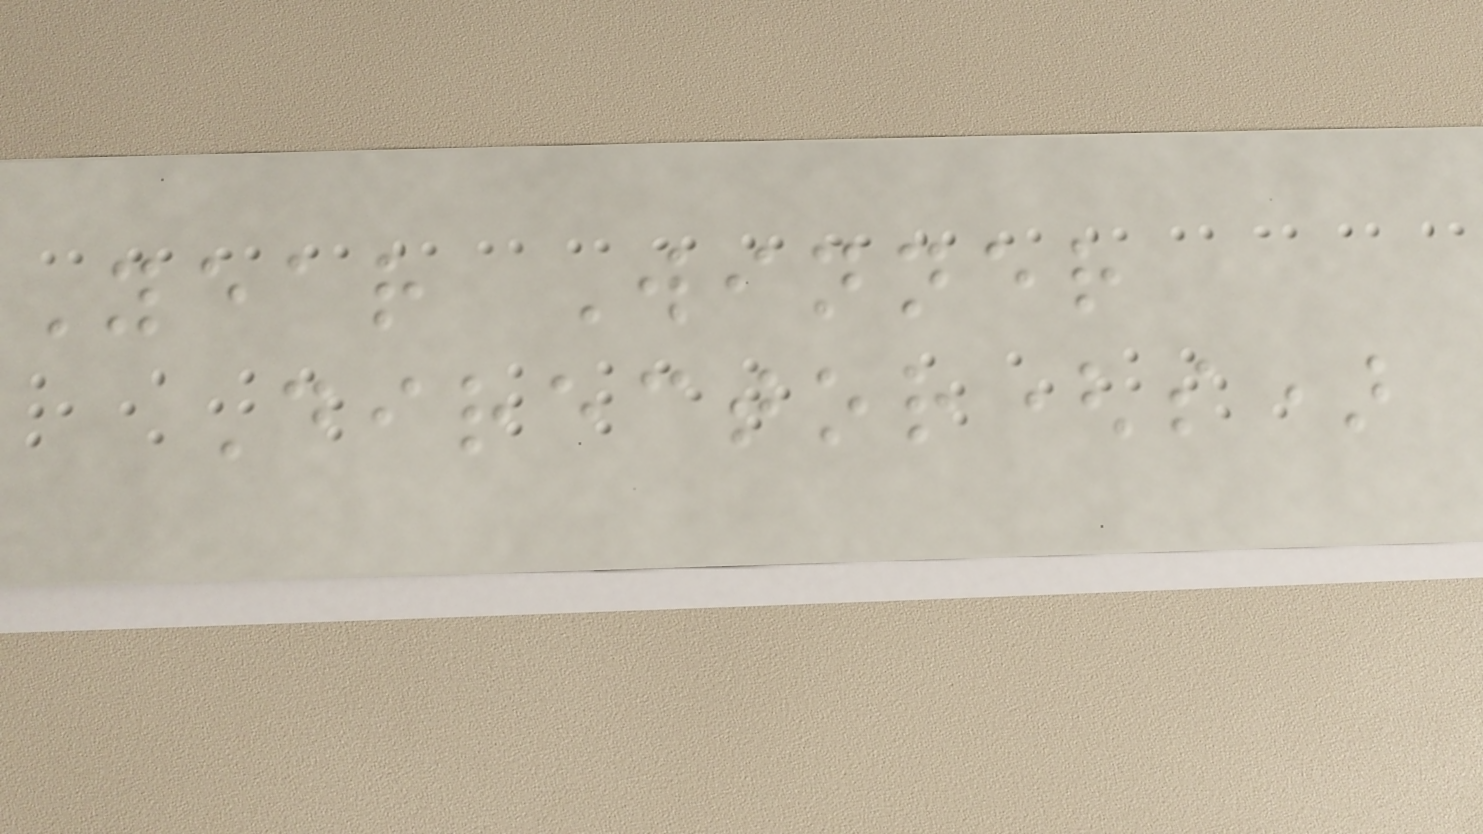Year Winner
Director(s)
